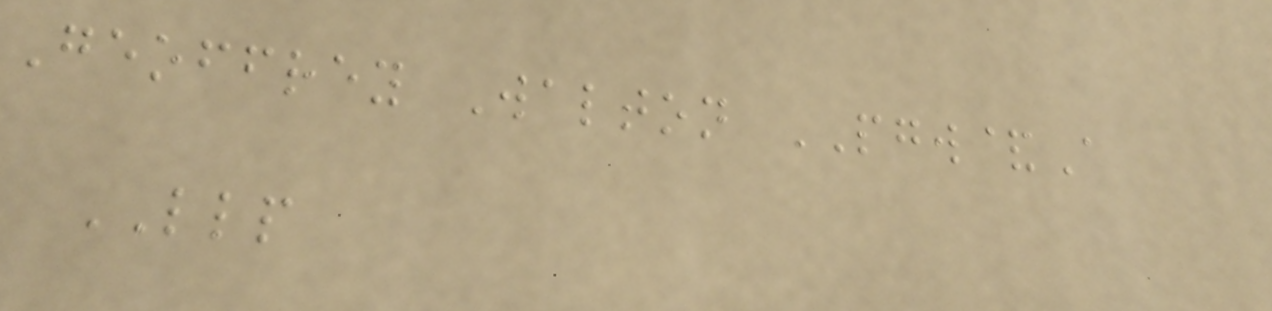Geoffrey Walton PGW&A
LLP
